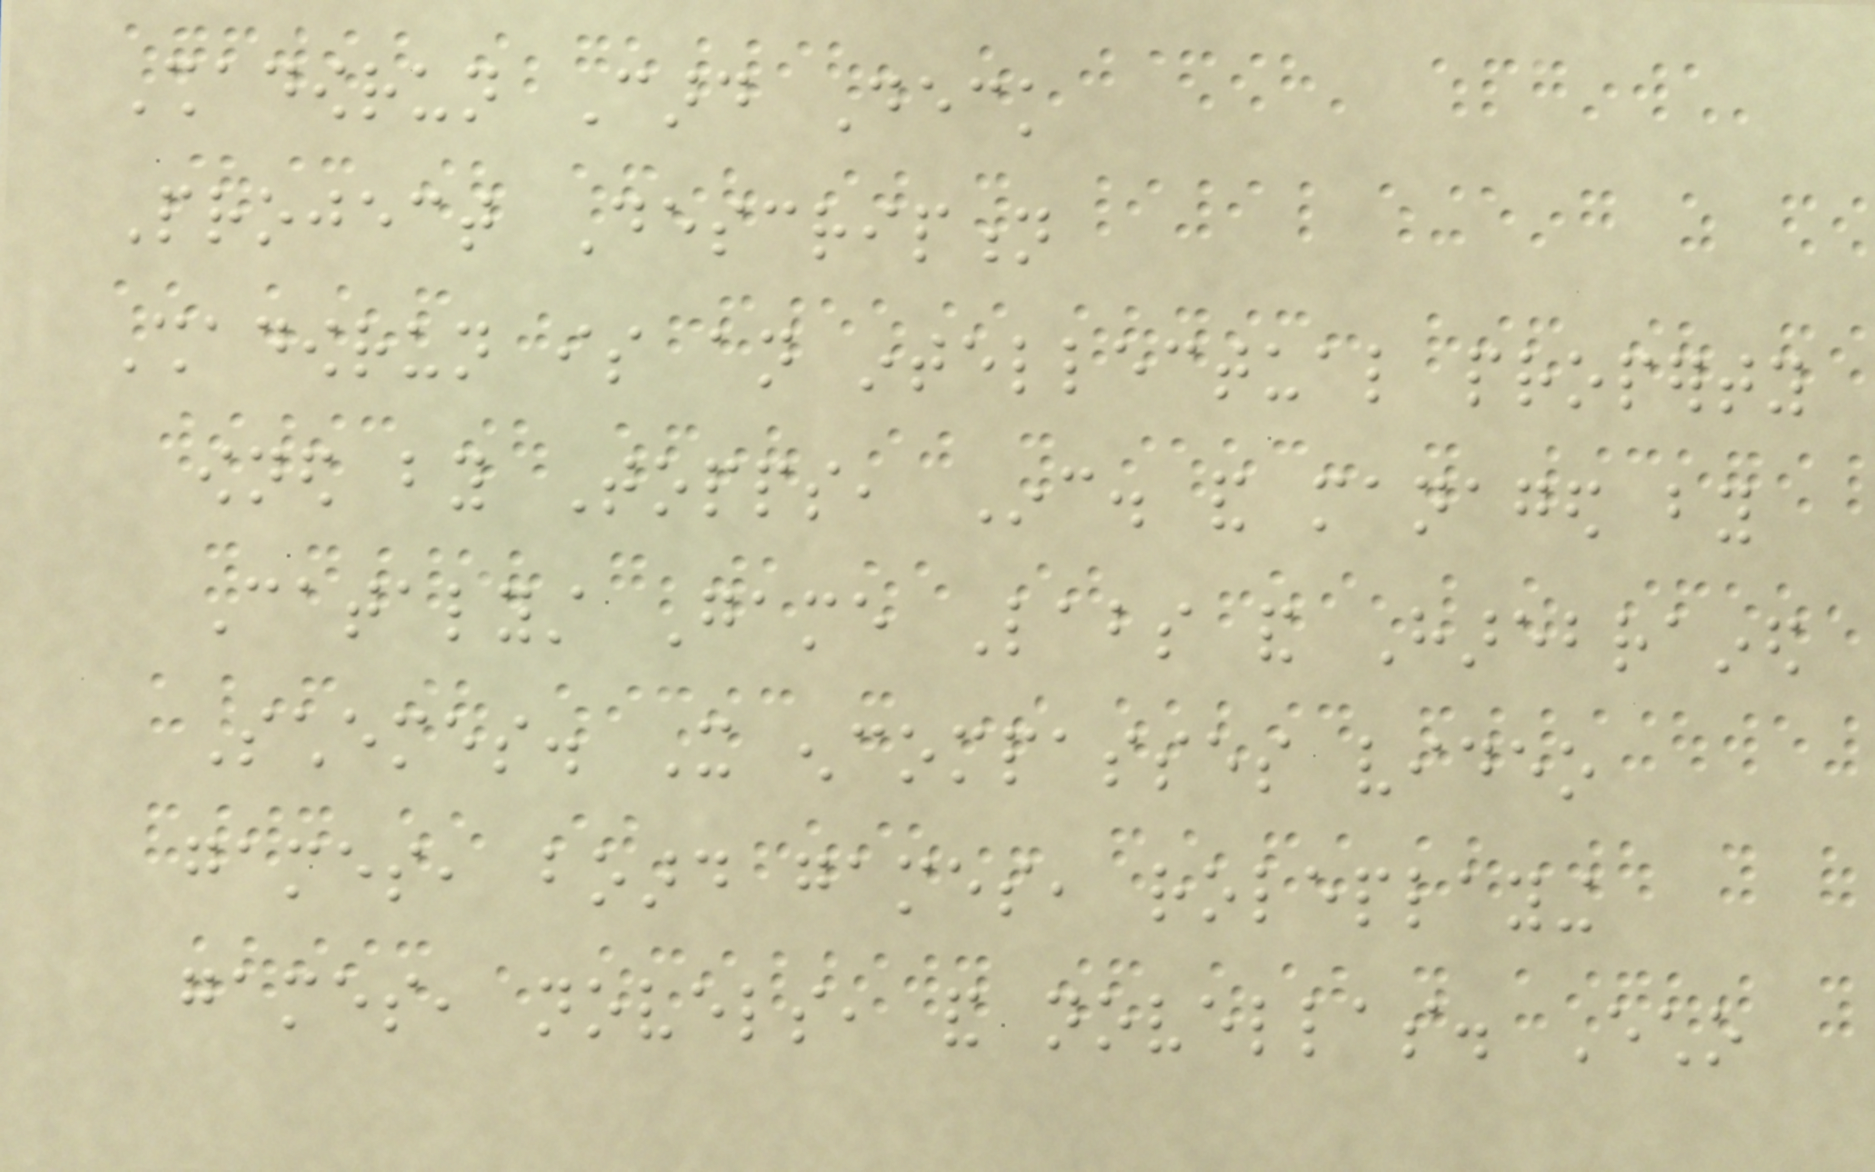Shadowrun Card Deck
Project Description
Shadowrun is an intellectual property
owned by Topps, Inc. and managed by
Catalyst Game Labs and Harebrained
Schemes. It encompasses video
games, board games, roleplaying
games, novels, and novellas. Echo
